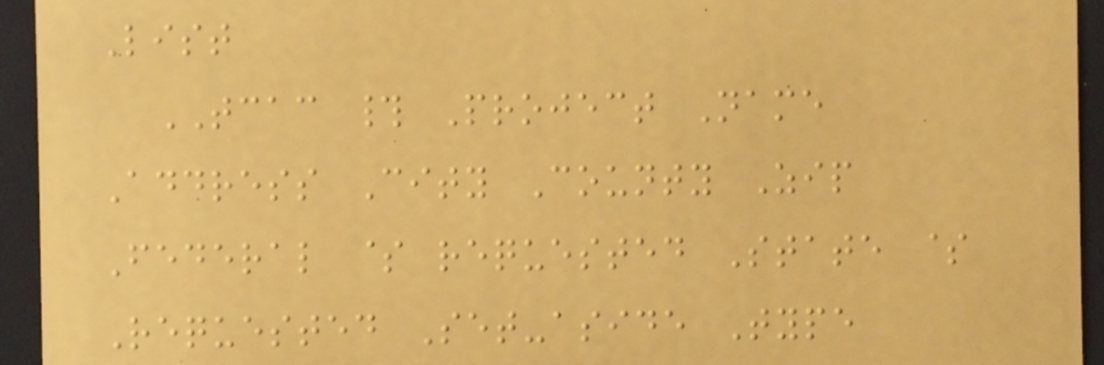List
TCAC # Project Name
Address City County Zip
Federal $ requested State $
Requested Set-aside Type
